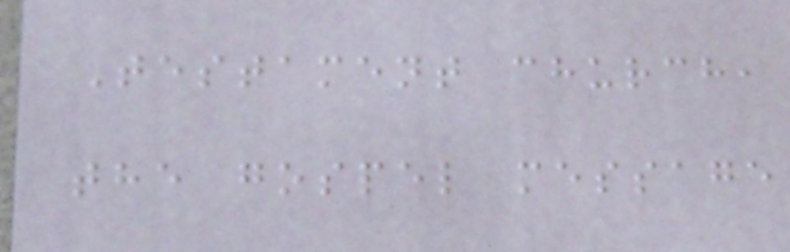Testament church,
the gospel message
